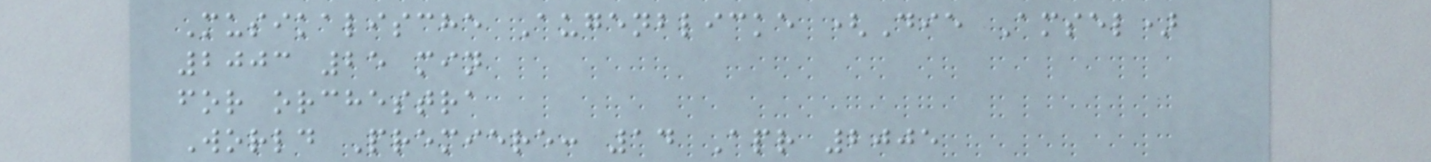Musikalische Augenblicke (Die Amsel)
2003 25 min
for orchestra
World Premiere: 14 Apr 2005
